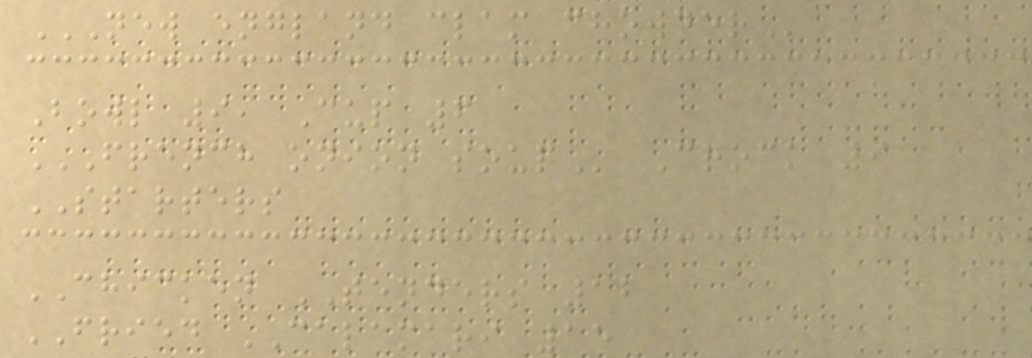NEW ENGLAND CLAM CHOWDER
Bowl 9, Cup 6
FRENCH ONION SOUP Crock 9
STARTERS
CHICKEN TENDERS 12
FRIED CALAMARI 15
